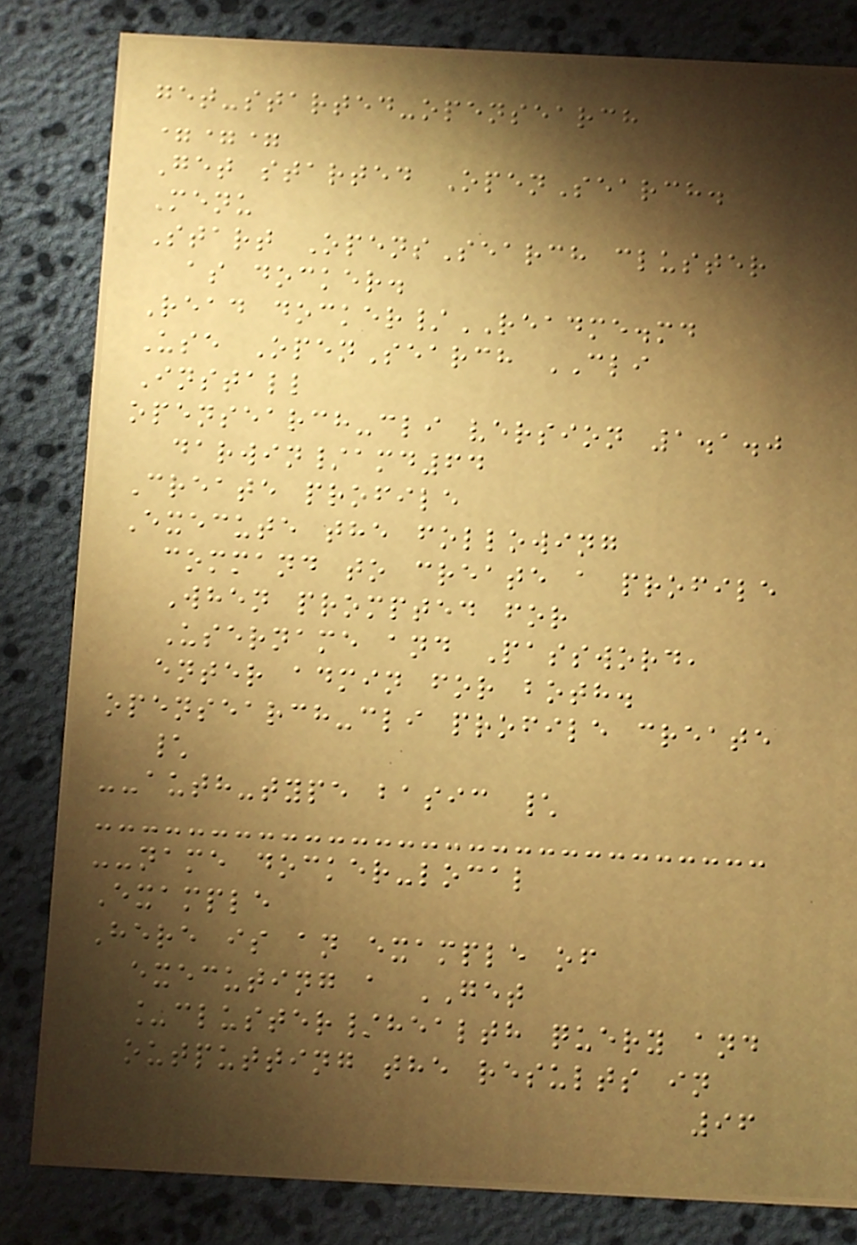get-started-opensearch
===
Get started OpenSearch.
Menu
Start OpensSearch cluster
as docker.
Read docker/README.md
Use OpenSearch CLI
Install
opensearch-cli version 1.1.0
darwin/amd64
Create profile
Execute the following
command to create a profile
When prompted for
Username and Password,
enter admin for both.
opensearch-cli profile create
\
--auth-type basic \
--name docker-local
Example
Here is an example of
executing a GET
_cluster/health query and
outputting the results in
96
